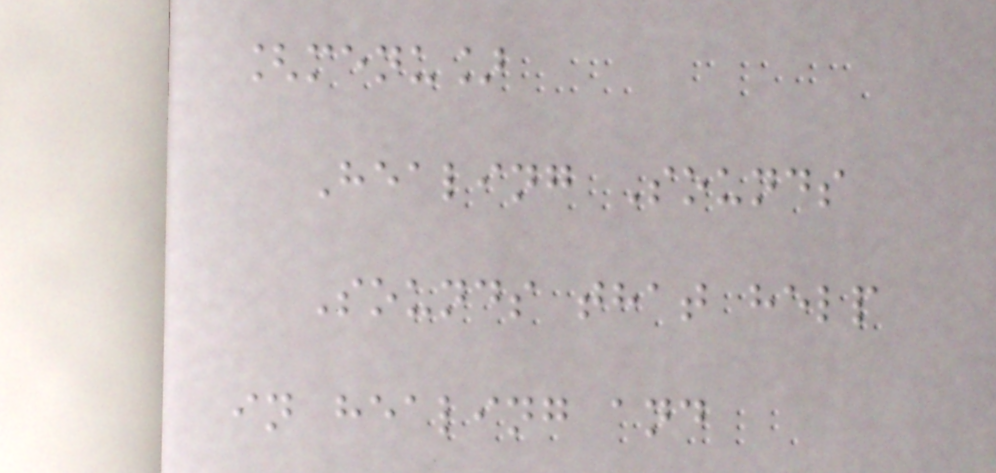[menu]
Healing Sounds
Sounds that help
in healing and
